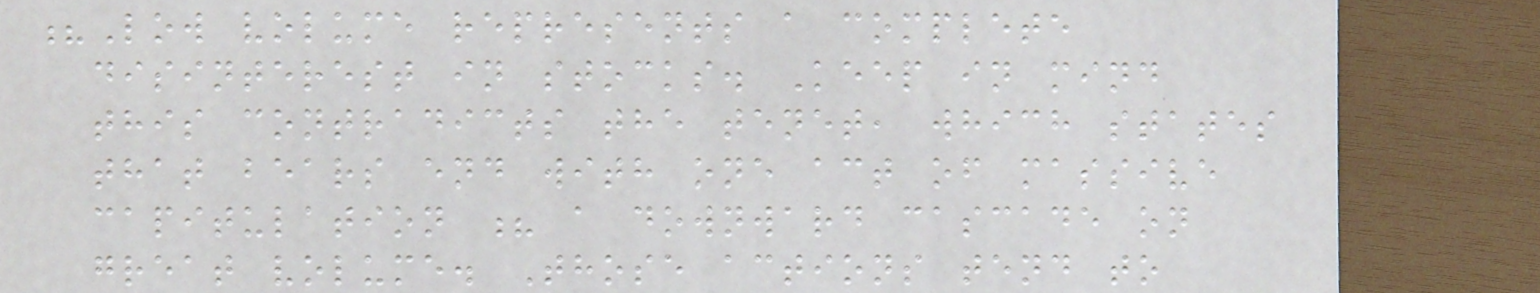?Low volume represents a complete
disinterest in stocks. Keep in mind
this contradicts the tenet, which states
that bears end with one act of massive
capitulation ? a downward cascade on
great volume. Those actions tend to
